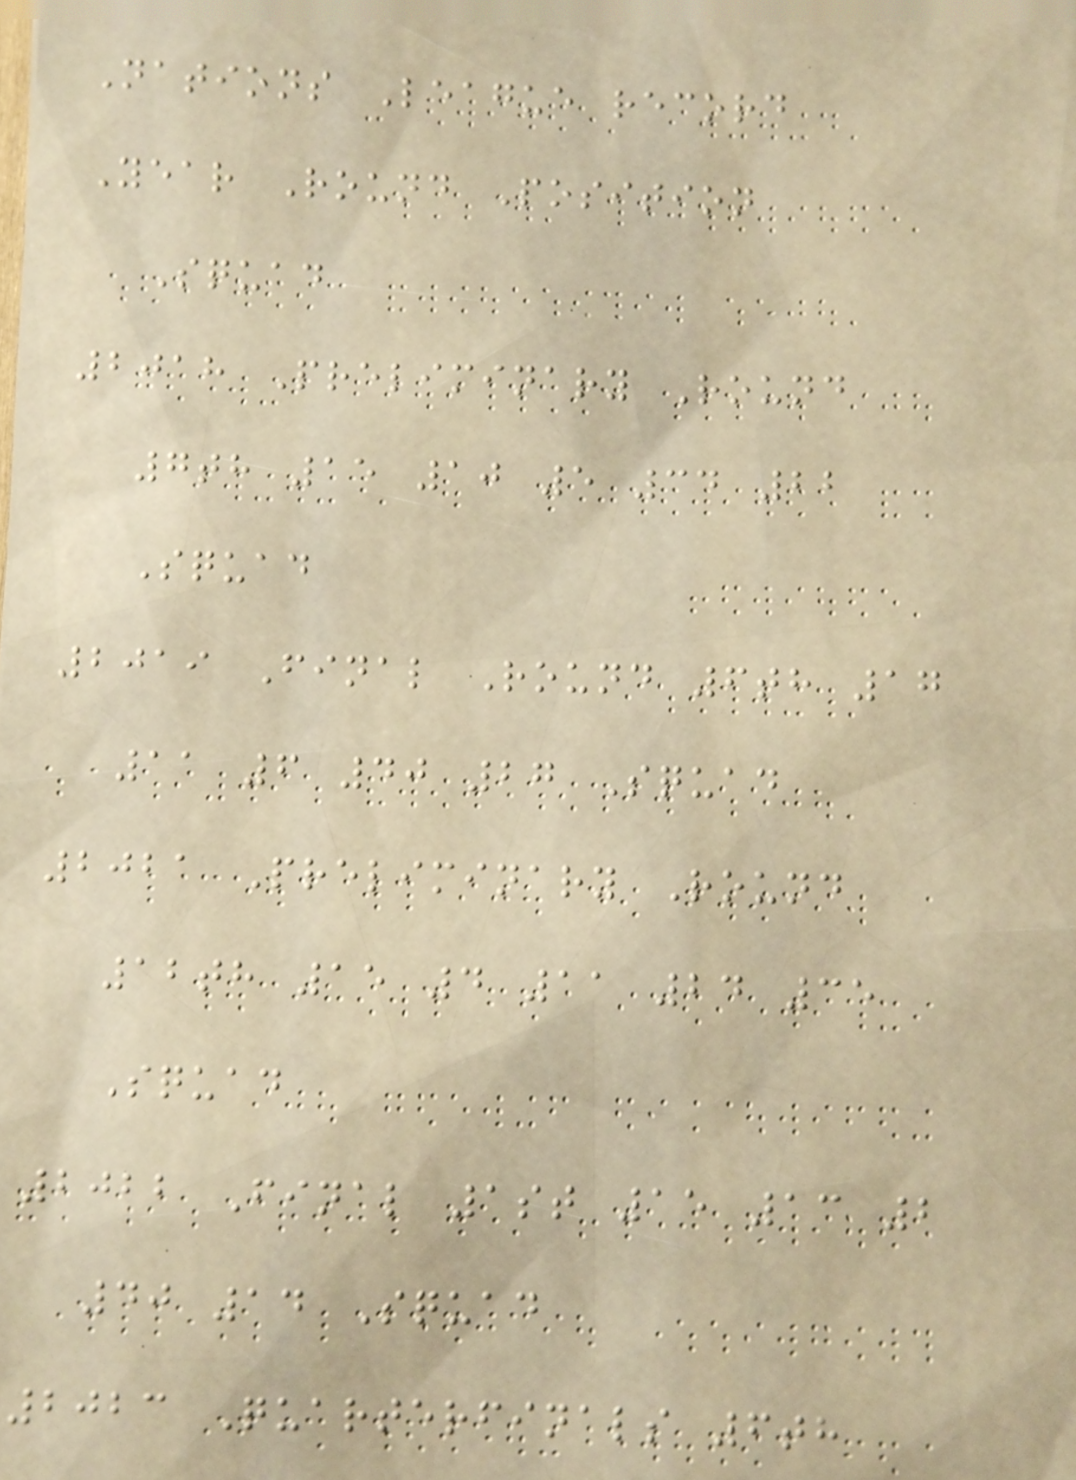Nations League record
Year Round Position
Squad
2018 Preliminary Round
7th 15 10 5 34 22
Squad
2019 Final Round 6th 17
11 6 40 27 Squad
2021 Preliminary Round
12th 15 4 11 24 35
Squad
2022 Final 1st 15 13 2
40 14 Squad
2023 Quarterfinals 6th
